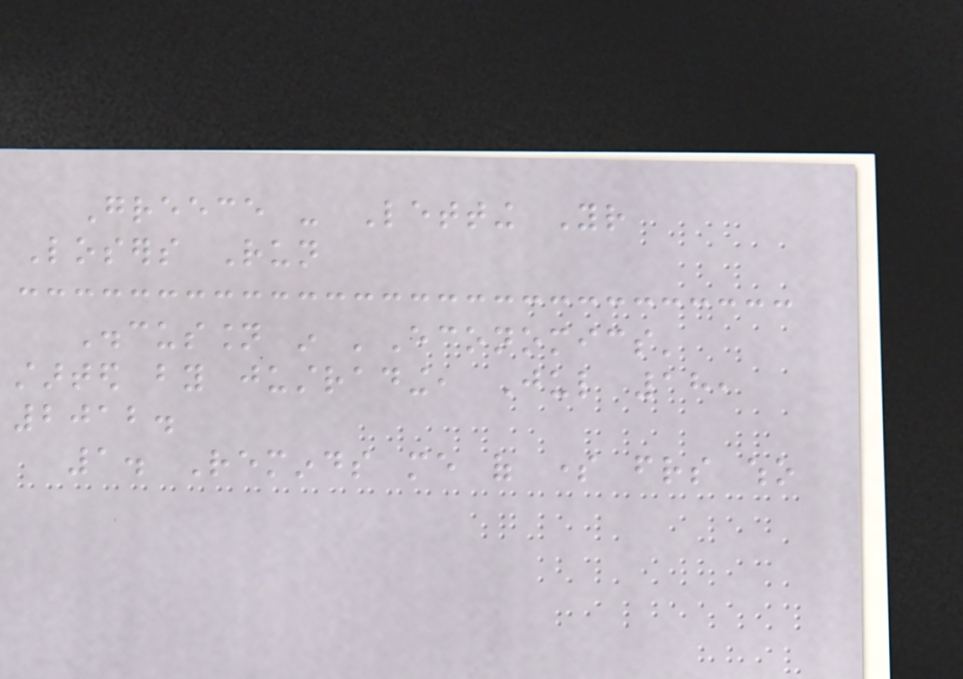Greece - Letting Your
Losers Run
Discussion in 'Economics'
started by justrading, Jul 18,
2012.
1. Reminds me of some friends who
